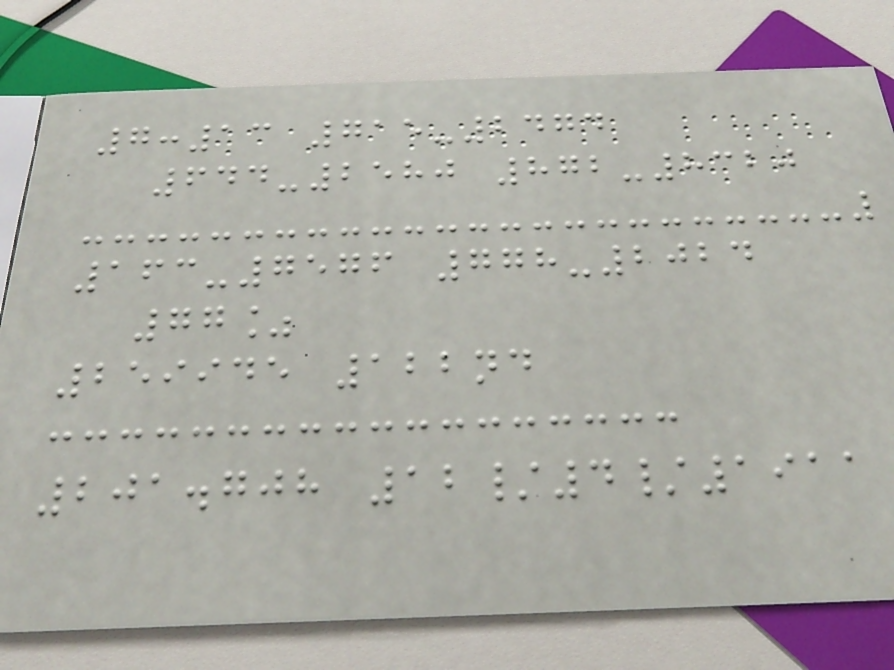7:13 715-2474
644-2580 872-8320
163-7576 778-2024
77%
259945 122nd
201.708 12/4/1911
